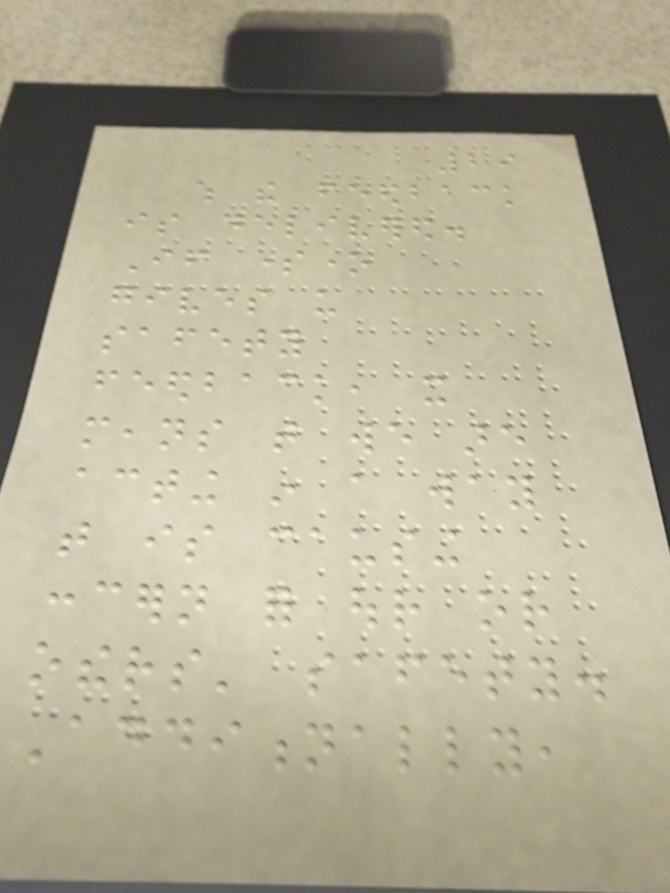29
which the feedback
is delivered.
If someone
gives us
safety
feedback, it
means that we are
acting in a way
that is causing
concern for our or
others' safety.
Additionally,
